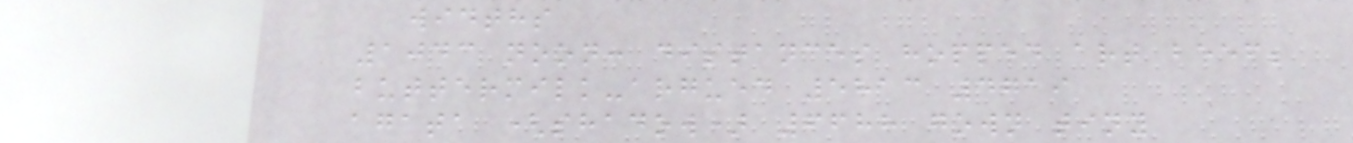widths
1043 noon: distances hopped art beef;
buttermilk-argued 5813 4719
agata (shadow) 6688 gown tiny
